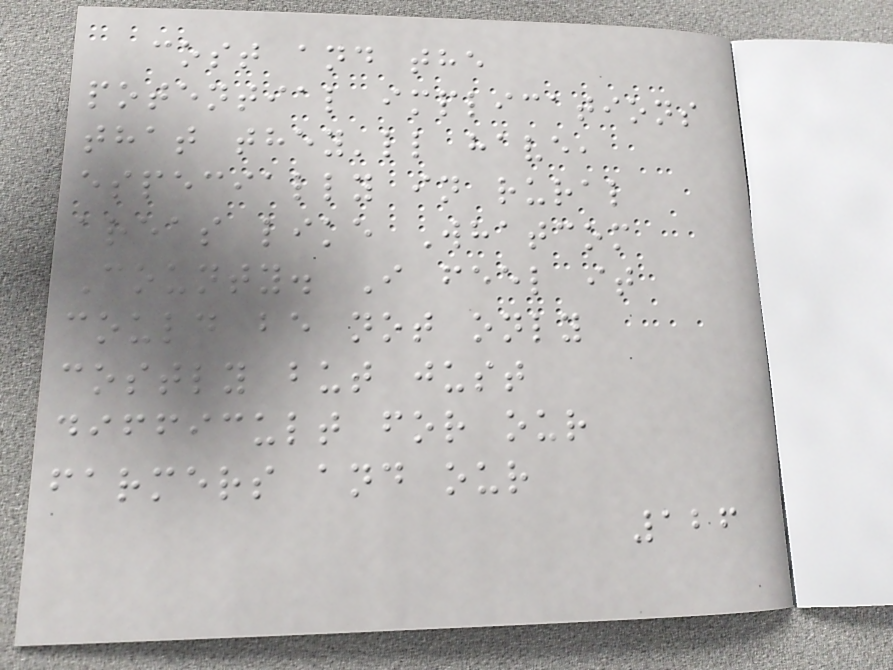cost and the
potential implications
that they'll have,
especially in rural
areas like Whatcom
County. I feel it
could be not only
costly but just
difficult for our
farmers and our
126
